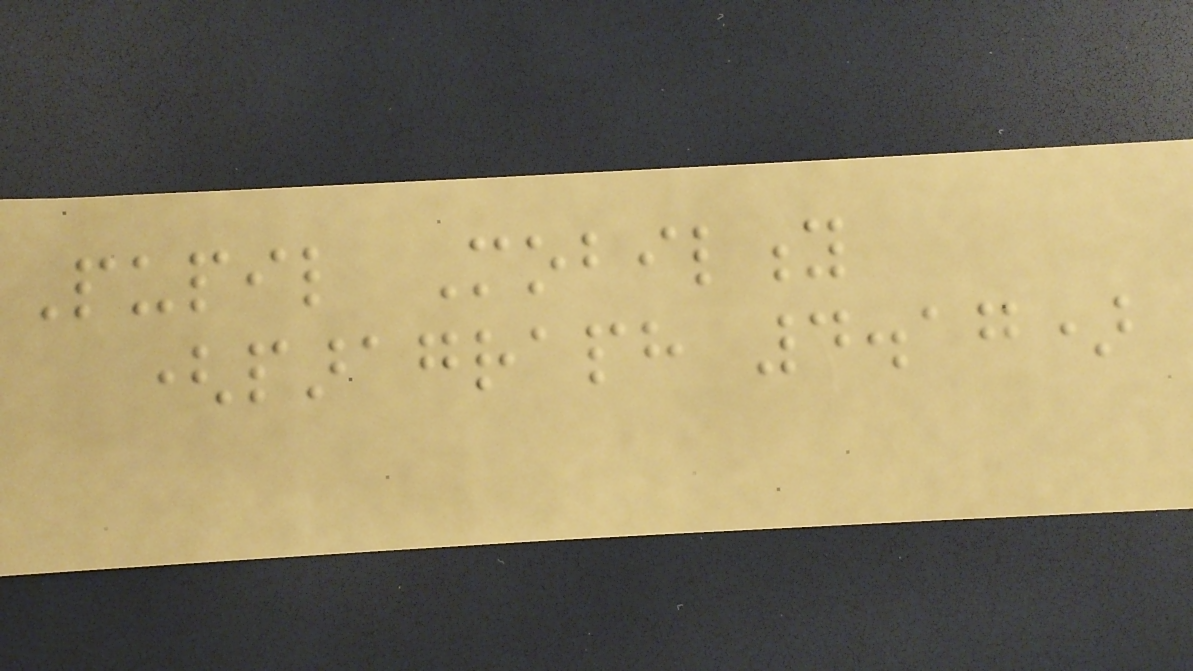Pupil Mobility
(paragraph 4.17)
